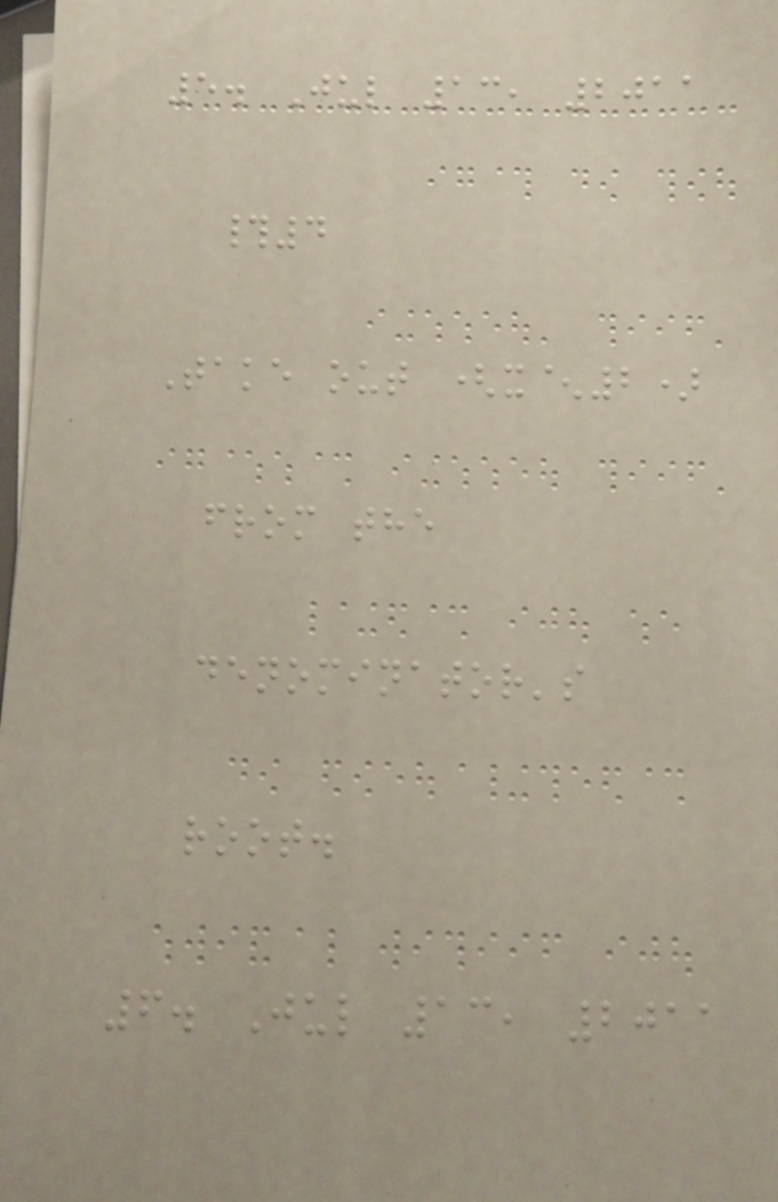5. Jul 13, 2011
#4
Take out (x^2)
from the
denominator's
root.
6. Jul 13, 2011
